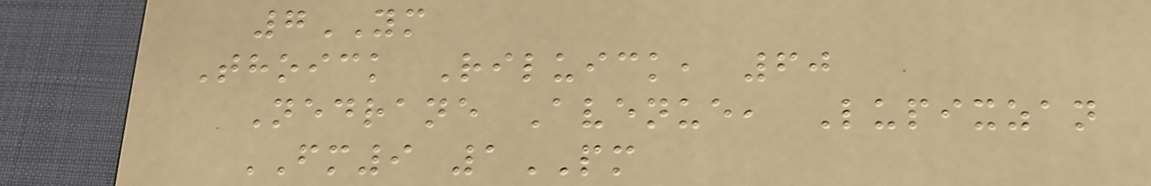7YM
Thoick Riluick, 60
Nedrane Avenue, Lupixzan
FM9 1PM
